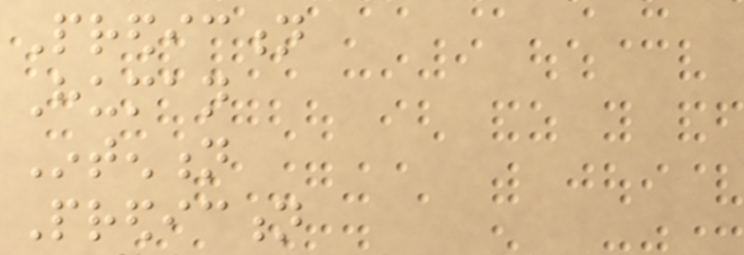Prediction
Human
Intention
Prediction
